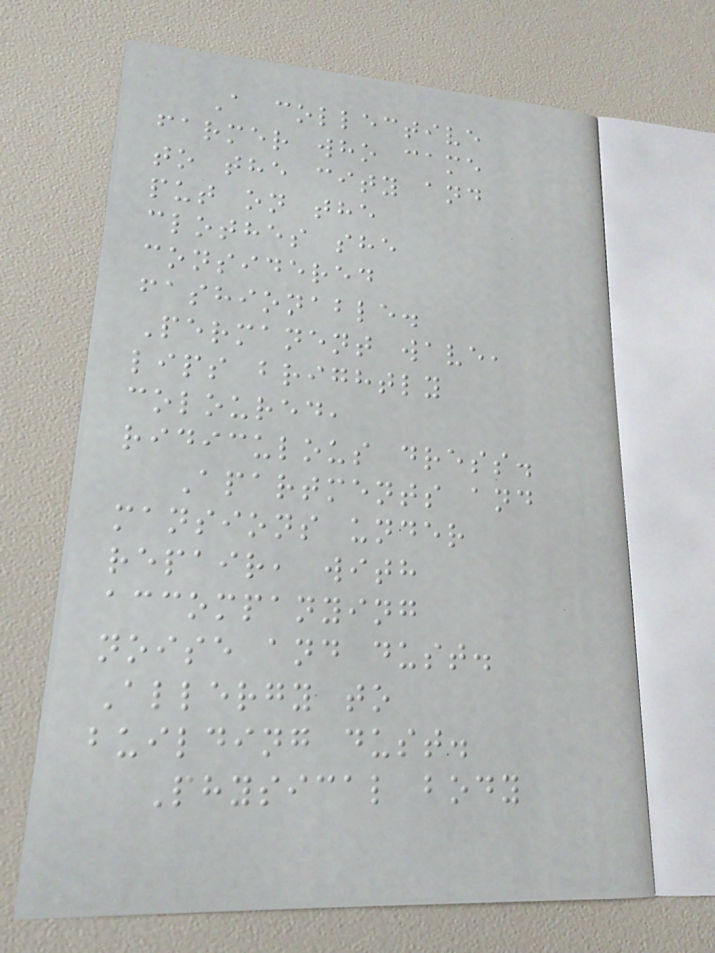A collective
farmer who came
to the city and
put on the
clothes she
considered
fashionable.
Permanent wave,
lips brightly
coloured,
ridiculous dress.
Apartments and
mansions under
repair, with
accompanying
noise and dust.
Allergy to
building dust.
Physical body
